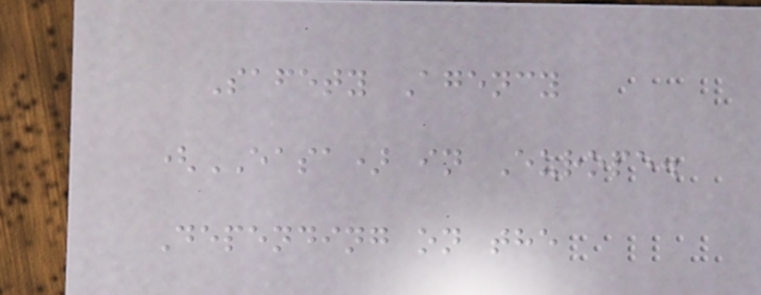Safety Agency
(EASA) in Europe.
Depending on the
